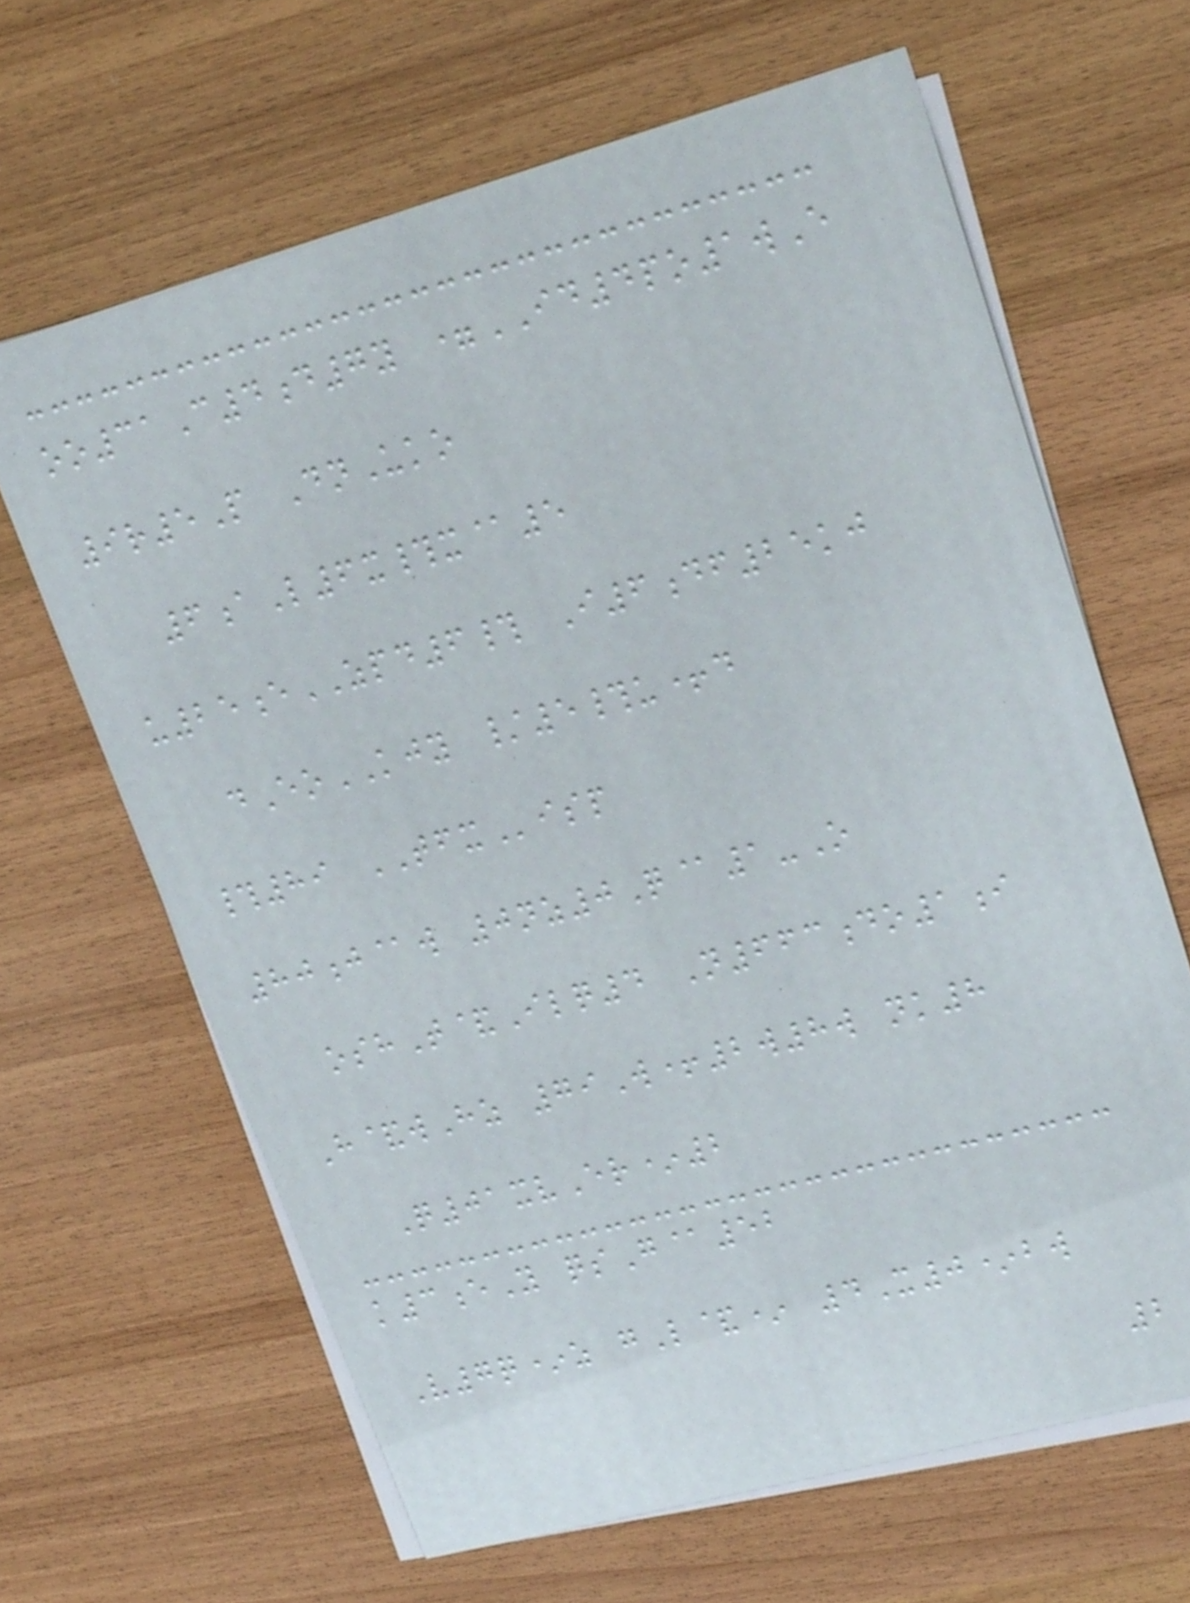oo31C4d7y =ID4po1wE
9r5P DnUko
6aL6x#x@5
u25eZPD6# I6df25kj
dEoKJY /5#u+d
#89 TFXisp
80j@w 0nz0Q@1-O
oshT&Ilq4 N663do1i
H&wHz 79W+2w8w nk8
Q01xvEr*2
k3eY qsG@52
V7q*z gL&* 4X0*bw
2
